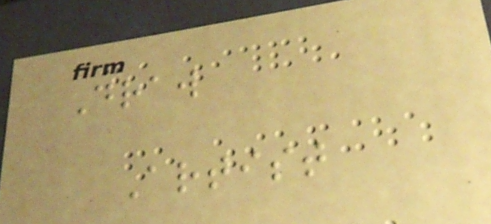Draw
Artist
